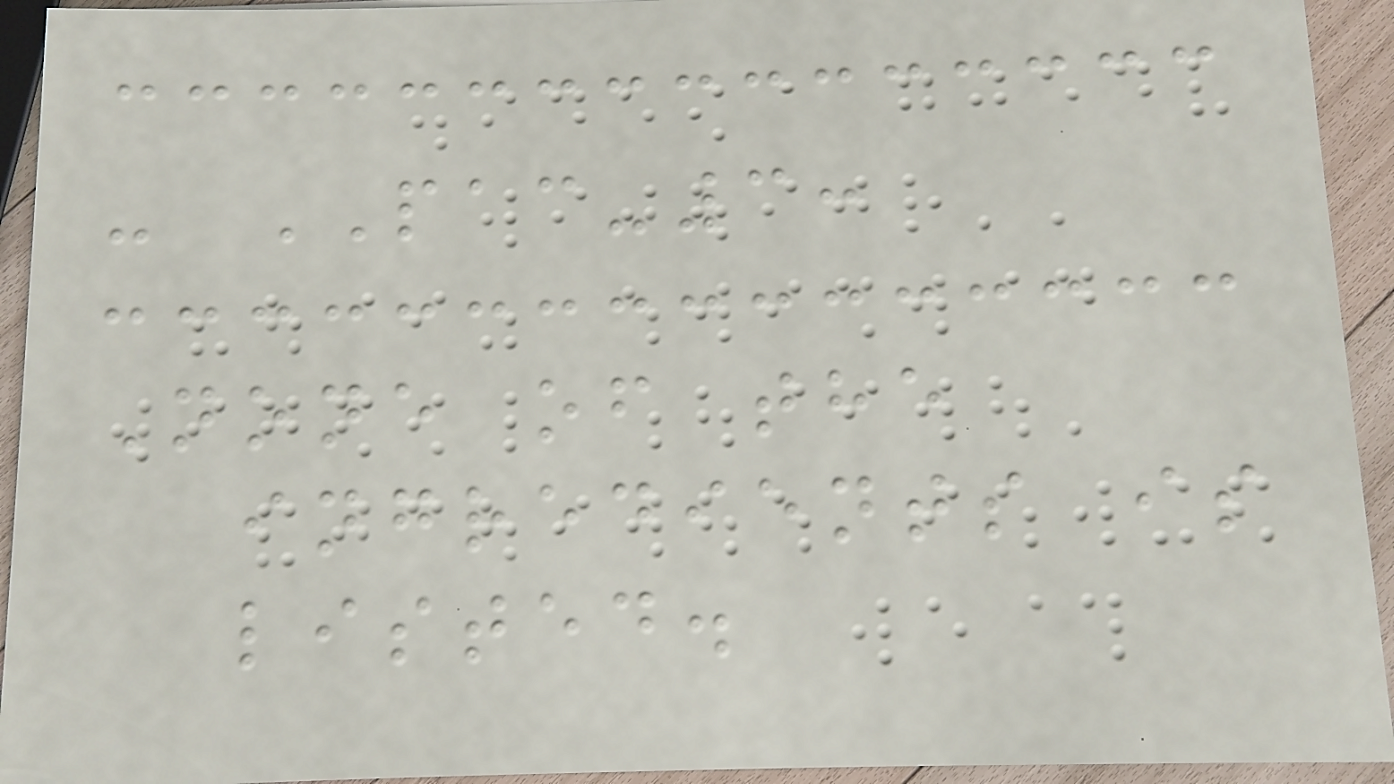- PAC-3:
None of the
ingredients is
listed.
